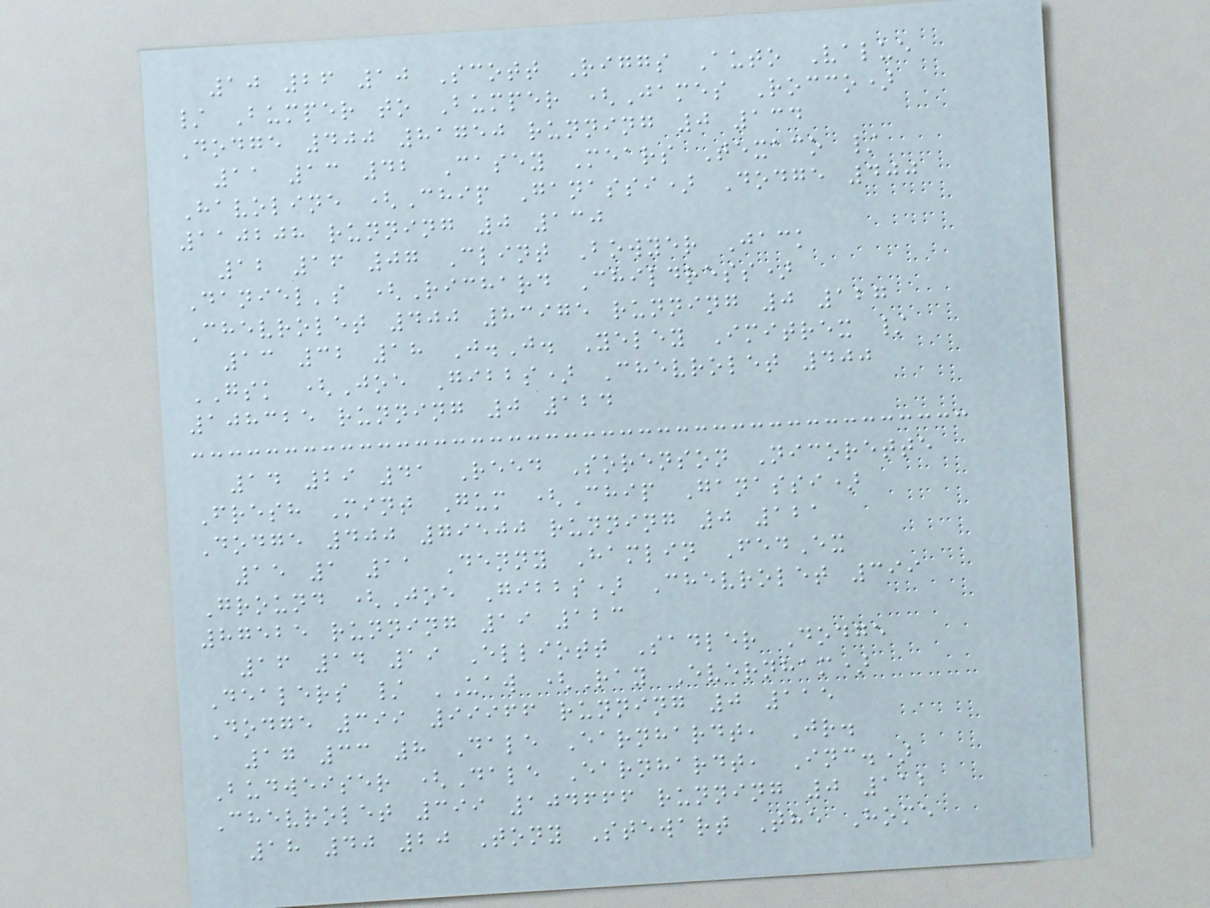10 26 10 Scott Riggs Auto Value
/ Bumper to Bumper (James Rocco)
Dodge 400 81750 running 0 134
11 13 42 Casey Mears Texaco /
Havoline (Chip Ganassi) Dodge 400
110208 running 0 130
12 16 07 Clint Bowyer Jack
Daniel's (Richard Childress)
Chevrolet 400 83975 running 0 127
13 32 18 J.J. Yeley Imitrex /
GSK (Joe Gibbs) Chevrolet 400
108325 running 0 124
14 29 41 Reed Sorenson Nicorette
Fresh Mint Gum (Chip Ganassi)
Dodge 400 79500 running 0 121
15 1 11 Denny Hamlin FedEx
Ground (Joe Gibbs) Chevrolet 399
87525 running 19 123
16 14 19 Elliott Sadler Dodge
Dealers / UAW (Ray Evernham)
Dodge 399 99966 running 0 115
17 33 8 Dale Earnhardt, Jr.
Budweiser (Dale Earnhardt, Inc.)
Chevrolet 399 104666 running 0 112
18 40 20 Tony Stewart The Home
